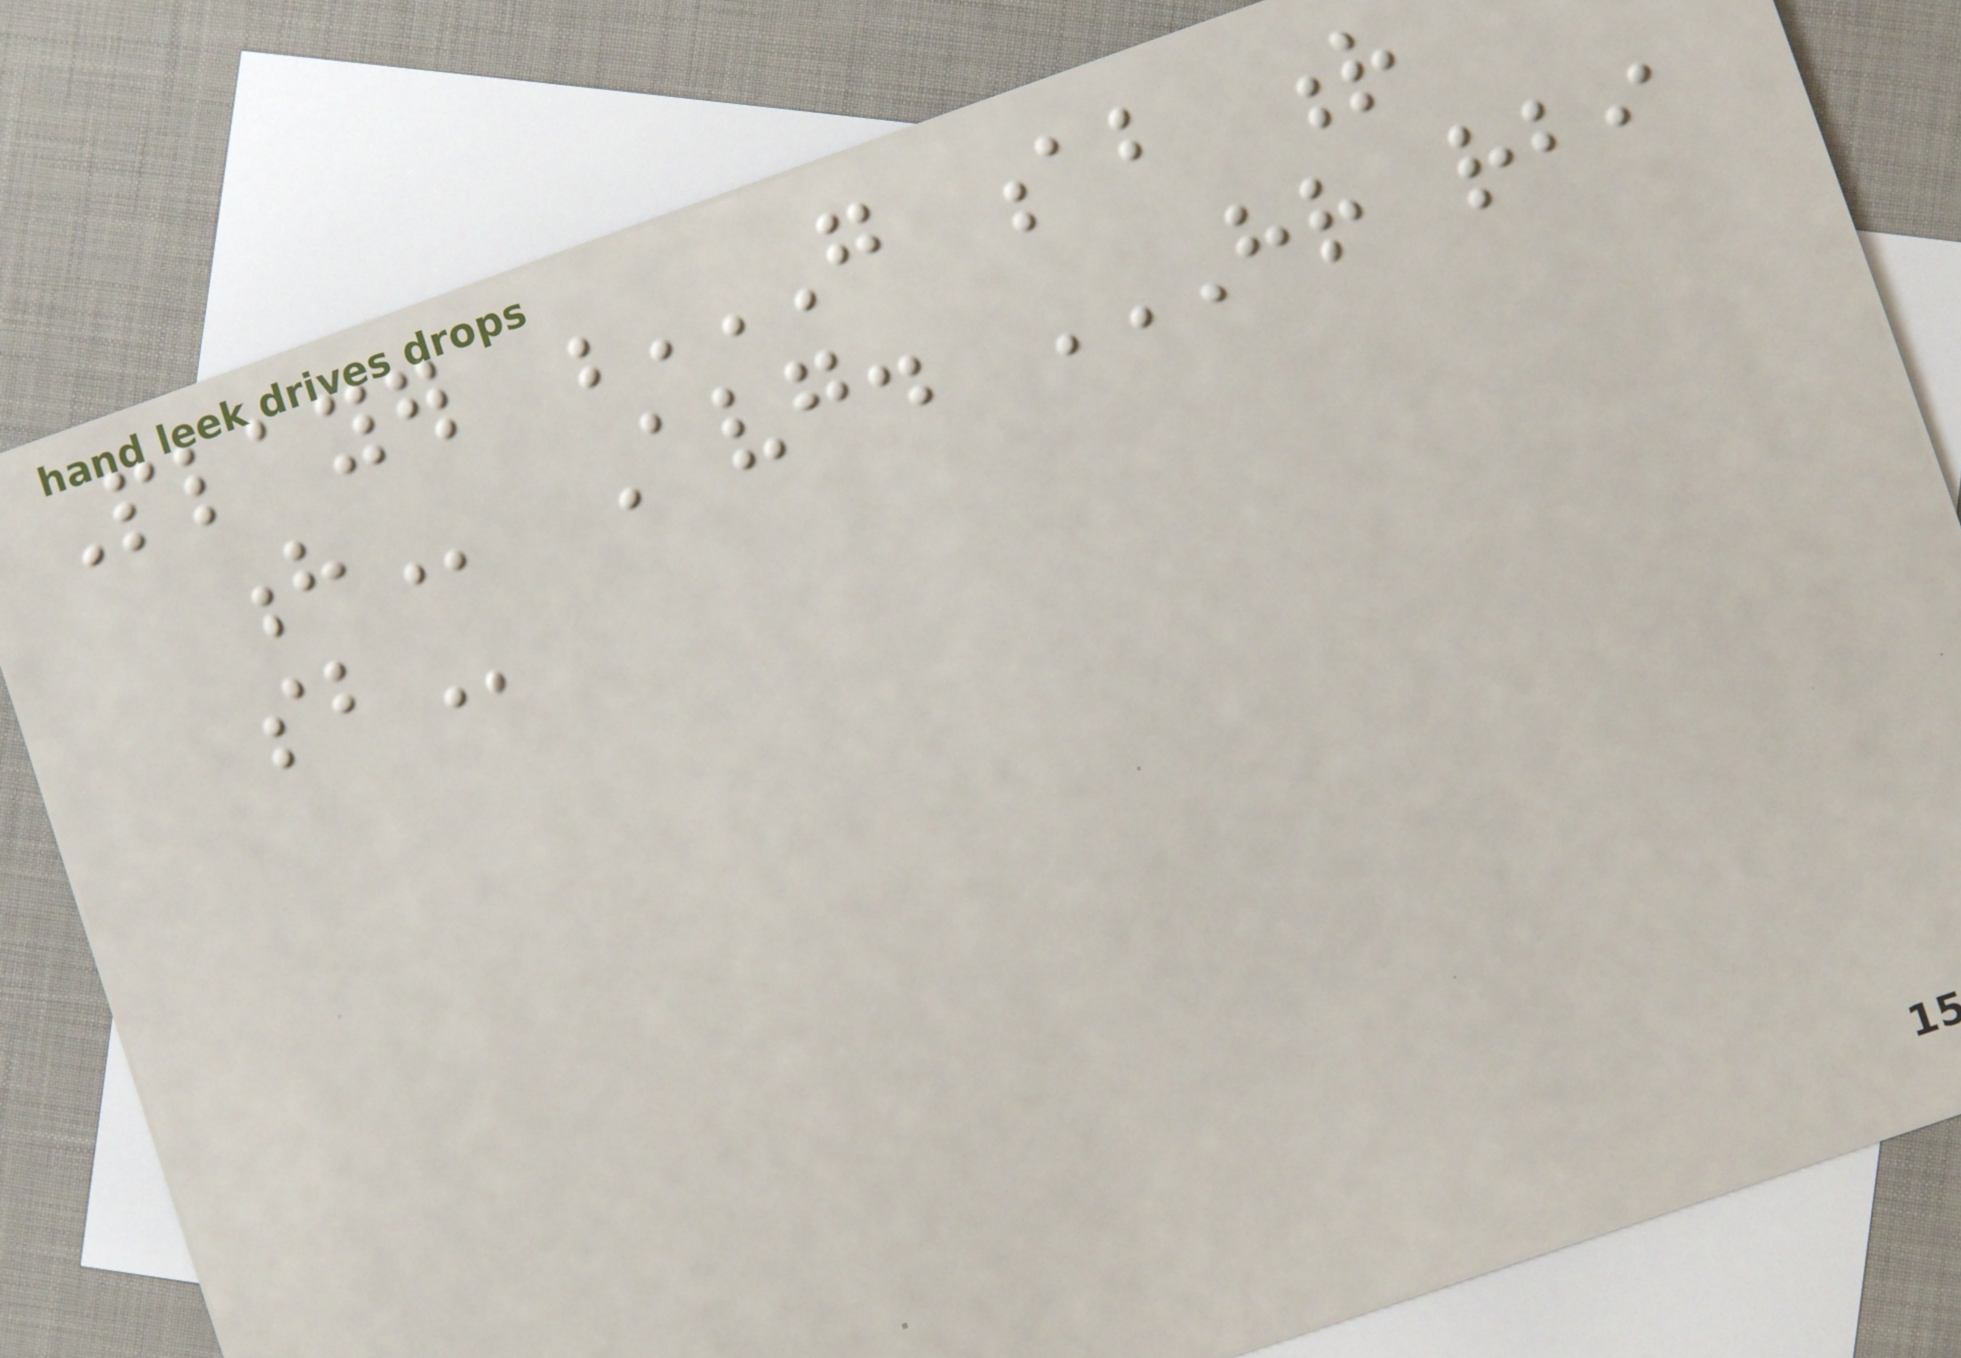Player G AB R
H Avg. HR RBI
SB
